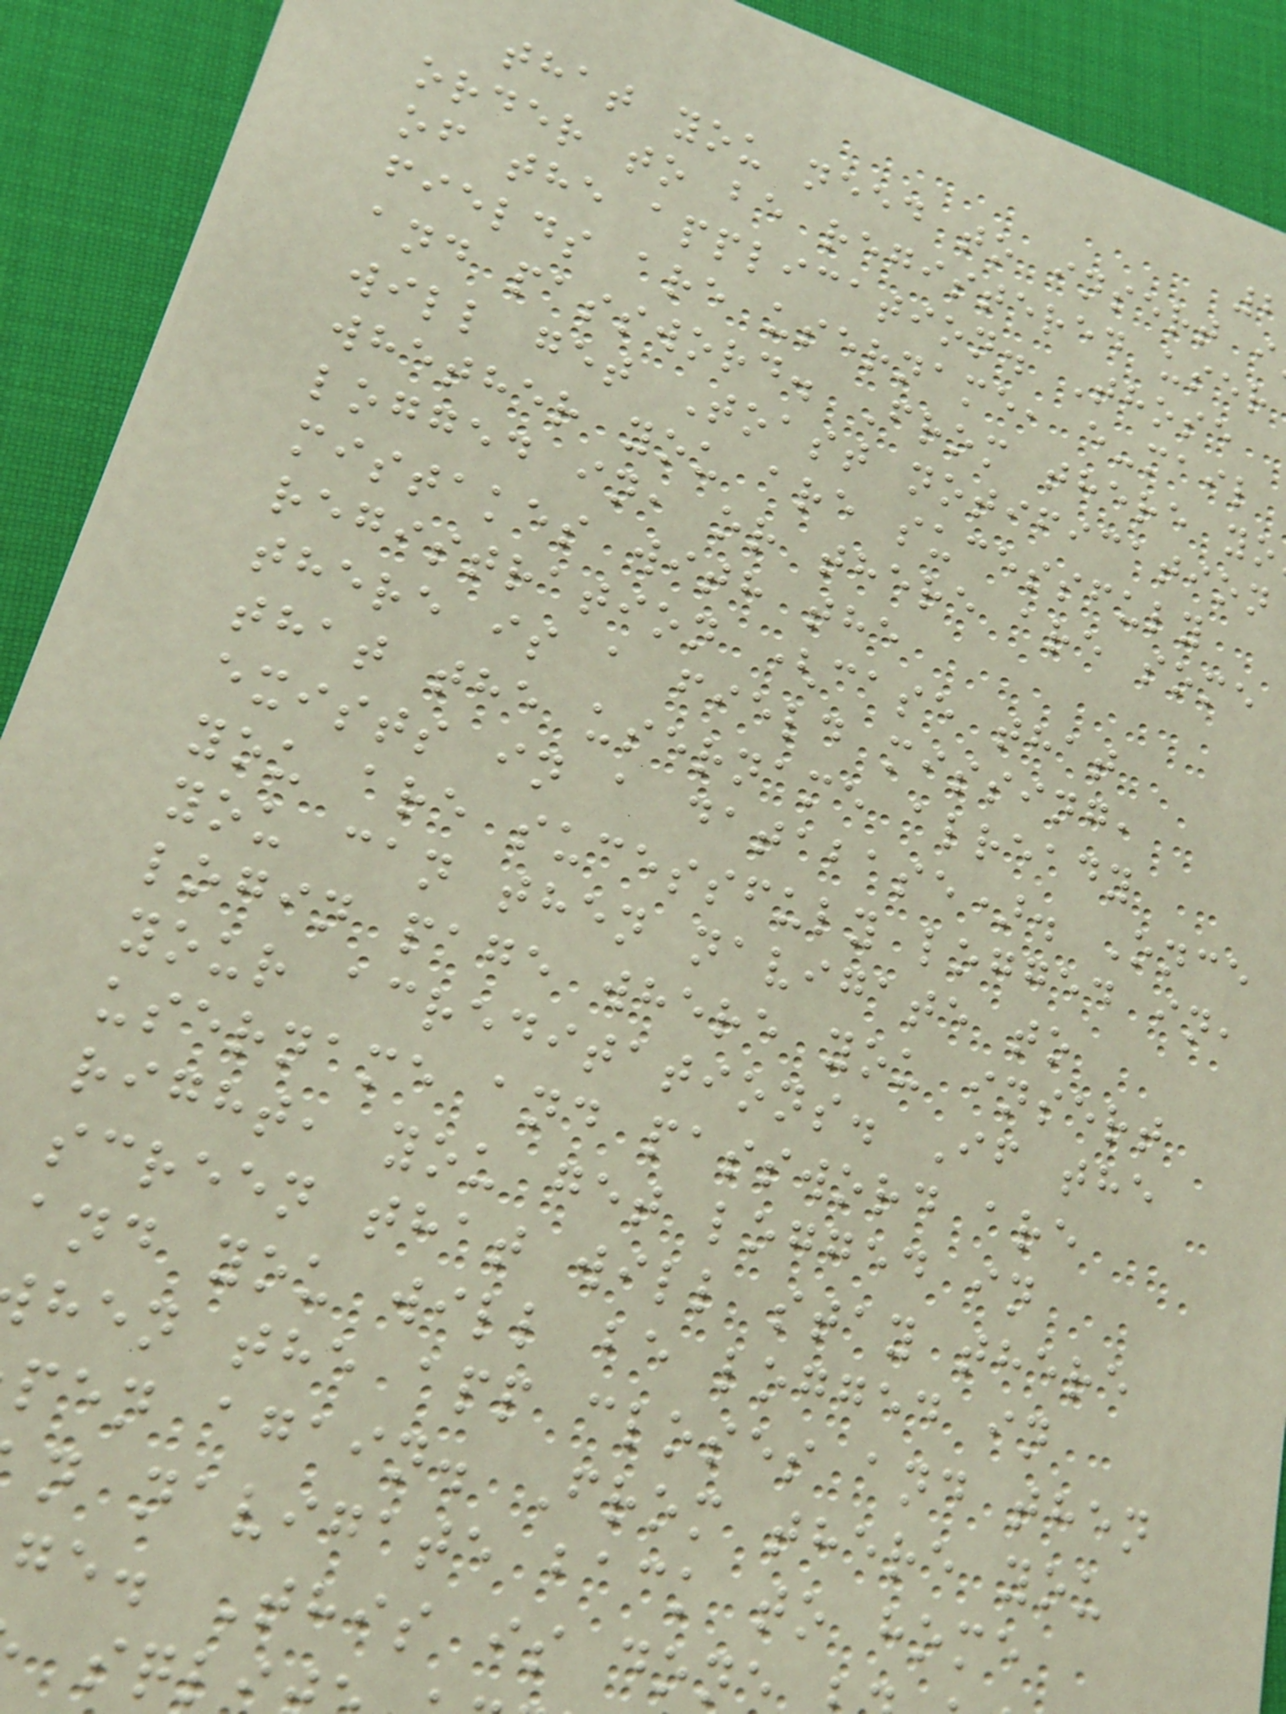that you need to insert i
order to be registered user
of the application. Those
fields are username, e-mail
and password. From there yo
will get Toast notification
whether you are sucessfuly
logged in, or there are some
mistakes with the
registration (case that
there is a field missing,
that the username already
exists in a database). Once
you are sucessfuly logged in,
you can then navigate to
login page where you insert
your acreditations. If the
username and password are
right, you get logged in
screen that will stay there
and you will be logged in
hen the app closes and then
pen again. From there you
n navigate back to home
ge. This is done
